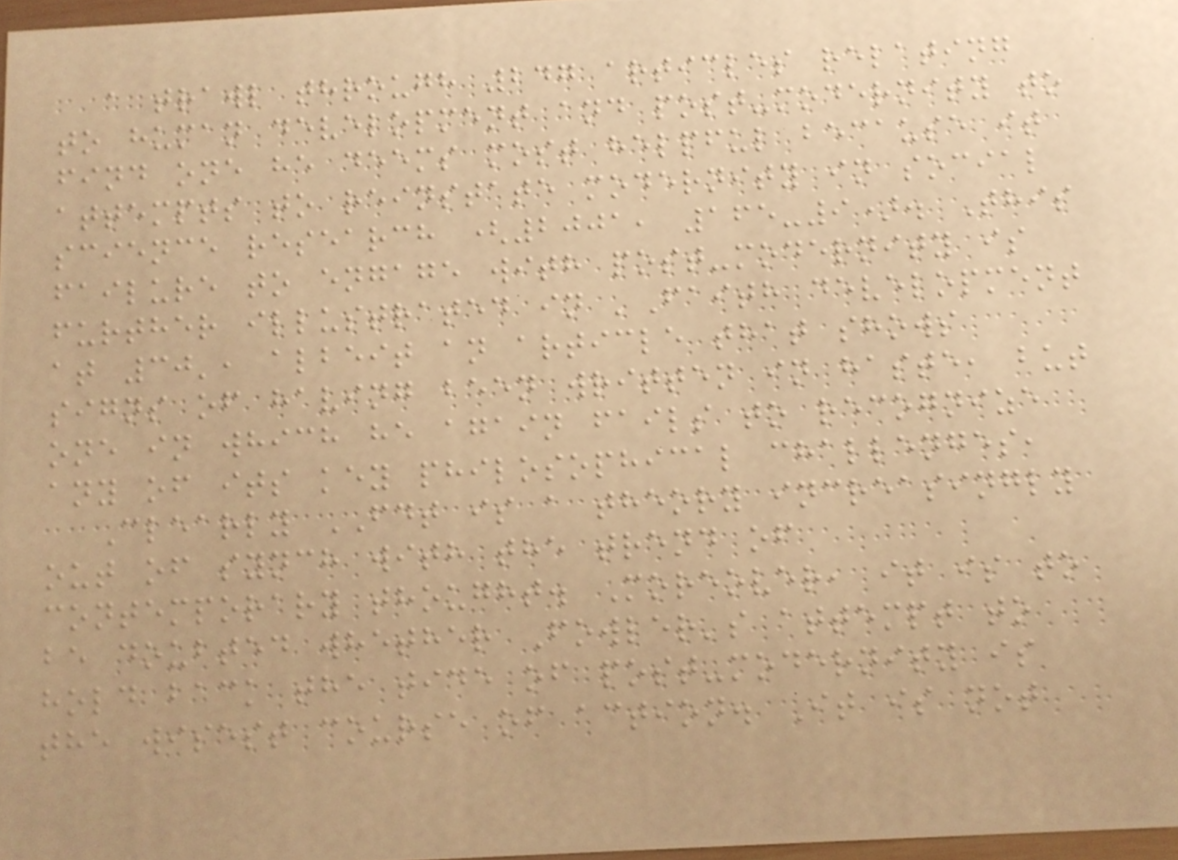a trawl through 247 articles relating
to human development and post-modernity to
find one he deems most helpful because it
attempts to reinstate modernity in social
science research (2001, 165-9). This
failure to engage with post-modernity is
further illustrated in 'Faith development
at 30', albeit an article that shows
signs of having been written in haste, but
one in which he again fails to recognize
any of its key philosophical challenges,
Clearly FDT is a theory increasingly
out of synch with the trend of
contemporary thought. Moreover, it is to
be doubted whether Fowler's attempt to
hold back the tide of post-modernity is
the wisest course of action. It is not
